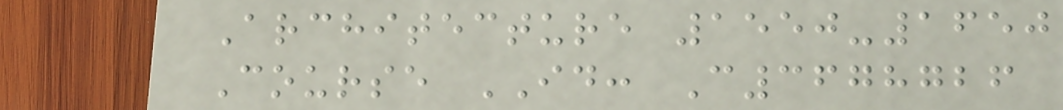Architecture 1550-1650
Course ID: C3678726
